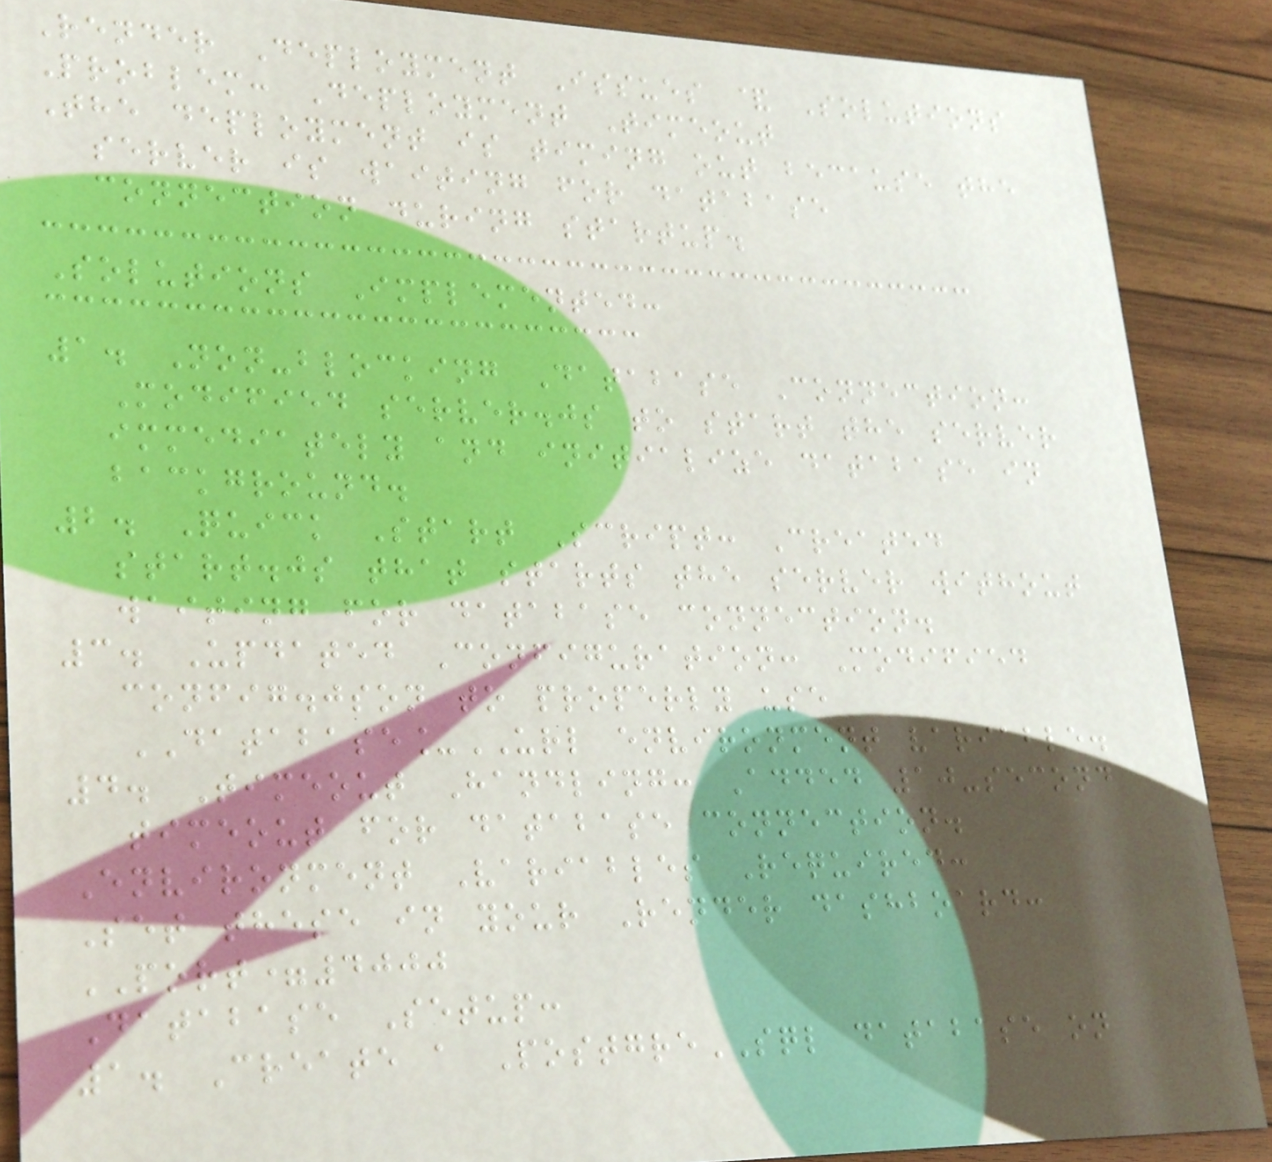Render Deployment Issues & Solutions
Problem: Deployment Timeout
The deployment is timing out because the
server is waiting for database
connection during startup.
Solutions Implemented:
1. Non-blocking Database Connection:
Modified server.js to start the server
immediately and initialize database in
background.
2. Quick Start Script: Created
start.js that starts the server without
waiting for database connection.
3. Updated Configuration: Modified
config.json to properly use
DATABASE_URL environment variable.
4. Timeout Handling: Added 10-second
timeout for database connection.
Environment Variables Required:
Set these in your Render dashboard:
PORT=4000
Database Setup:
1. Create a PostgreSQL database on
